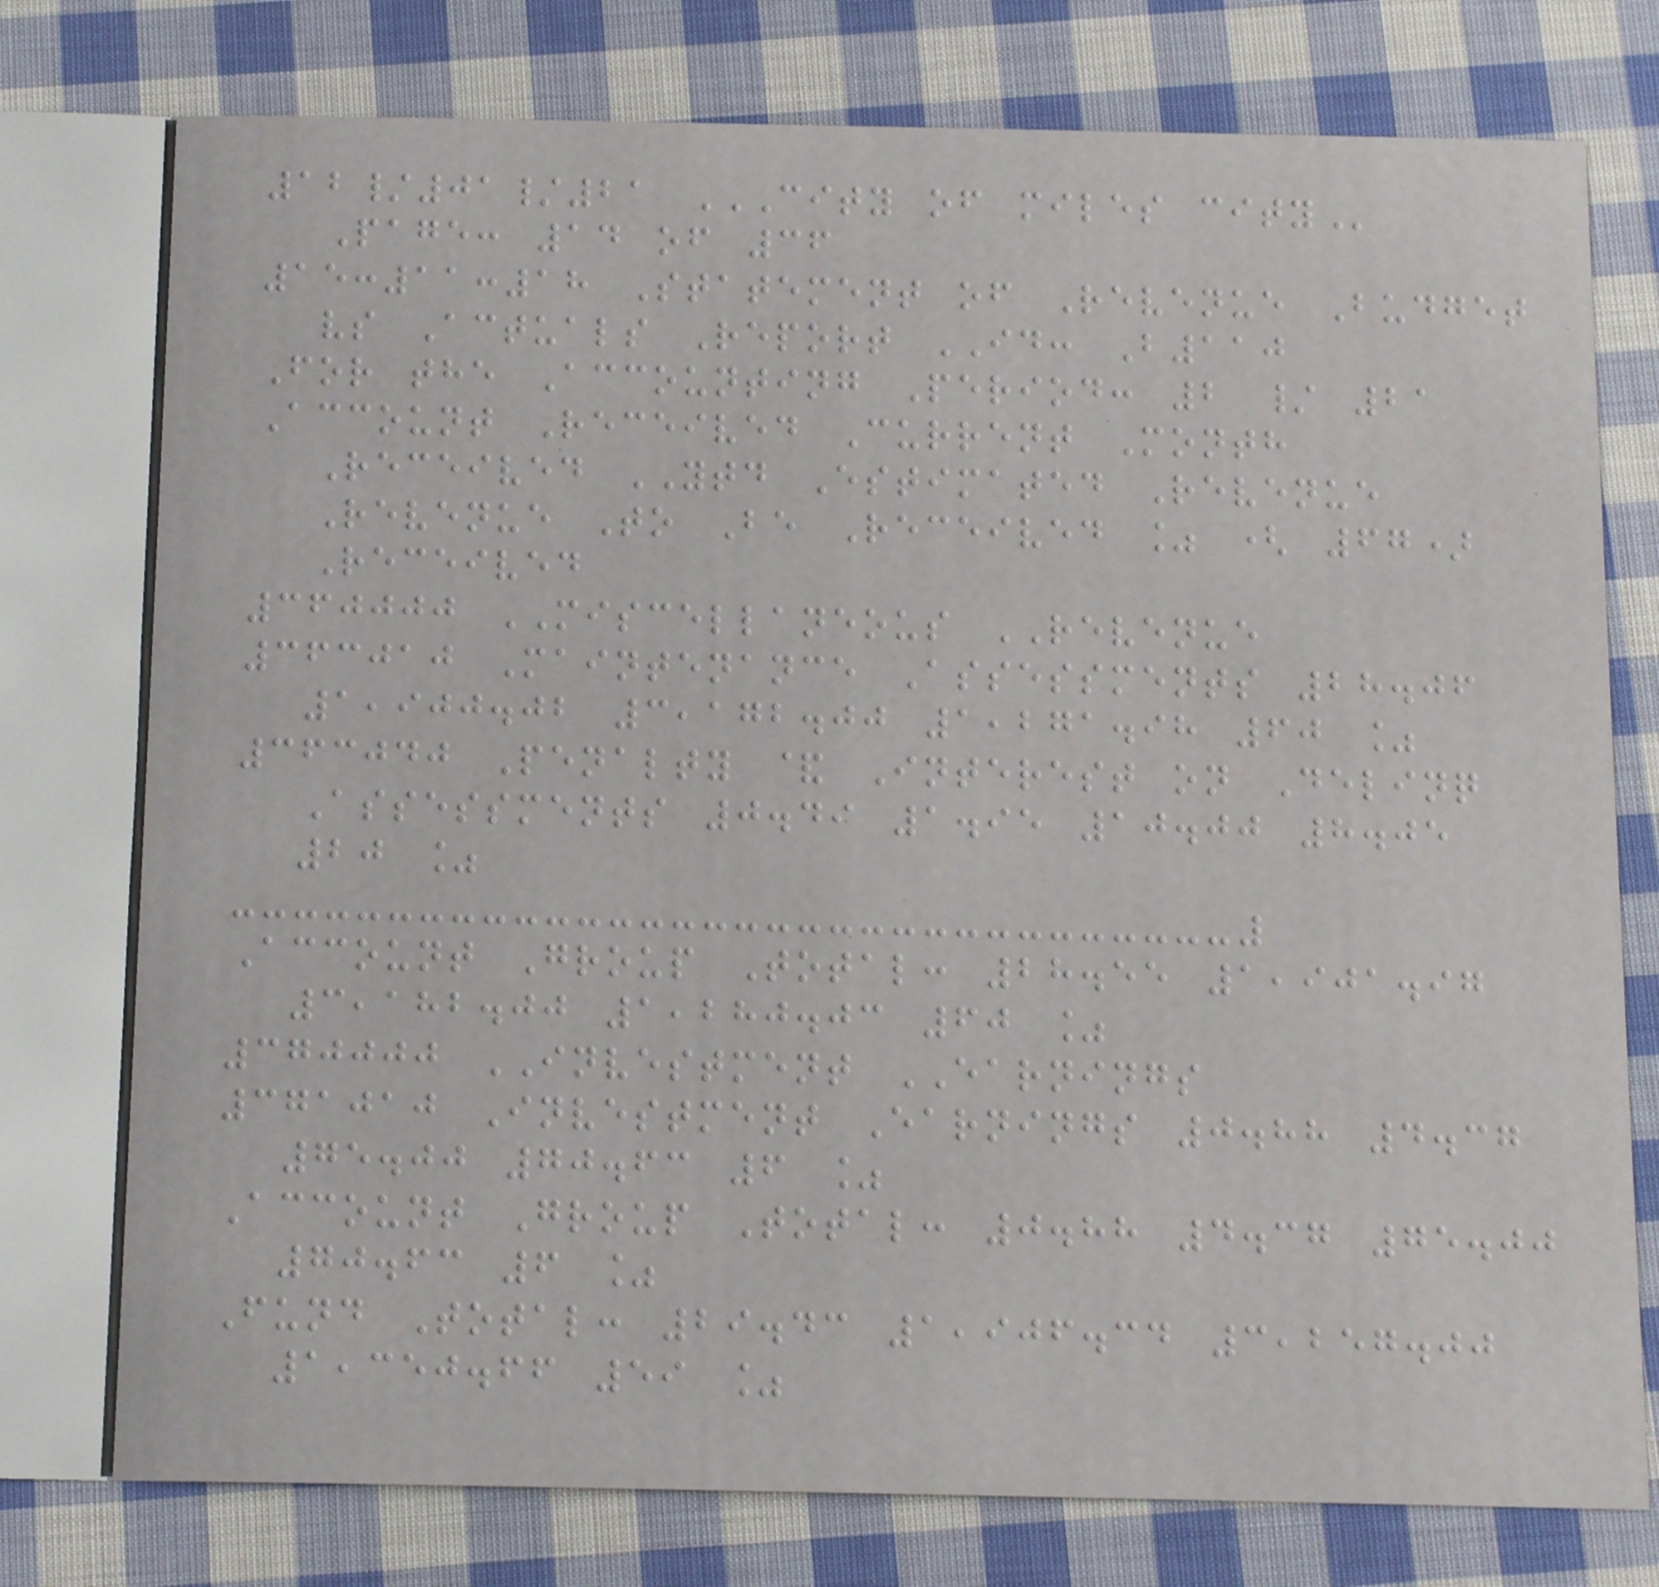12/01/21 CITY OF MILES CITY
Page: 14 of 36
15:11:18 Statement of Revenue Budget
vs Actuals Report ID: B110
For the Accounting Period: 2 / 21
Account Received Current Month
Received YTD Estimated Revenue
Revenue To Be Received % ( 67)
Received
360000 MISCELLANEOUS REVENUE
363010 Maintenance Assessments 28.06
1,900.02 3,172.00 1,271.98 60 %
363040 Penalty & Interest on Delinq
Assessments 0.49 1.95 10.00 8.05
20 %
Account Group Total: 28.55 1,901.97
3,182.00 1,280.03 60 %
370000 INVESTMENT EARNINGS
371010 Investment Earnings 0.88 4.37
75.00 70.63 6 %
Account Group Total: 0.88 4.37 75.00
70.63 6 %
Fund Total: 29.43 1,906.34 3,257.00
1,350.66 59 %
